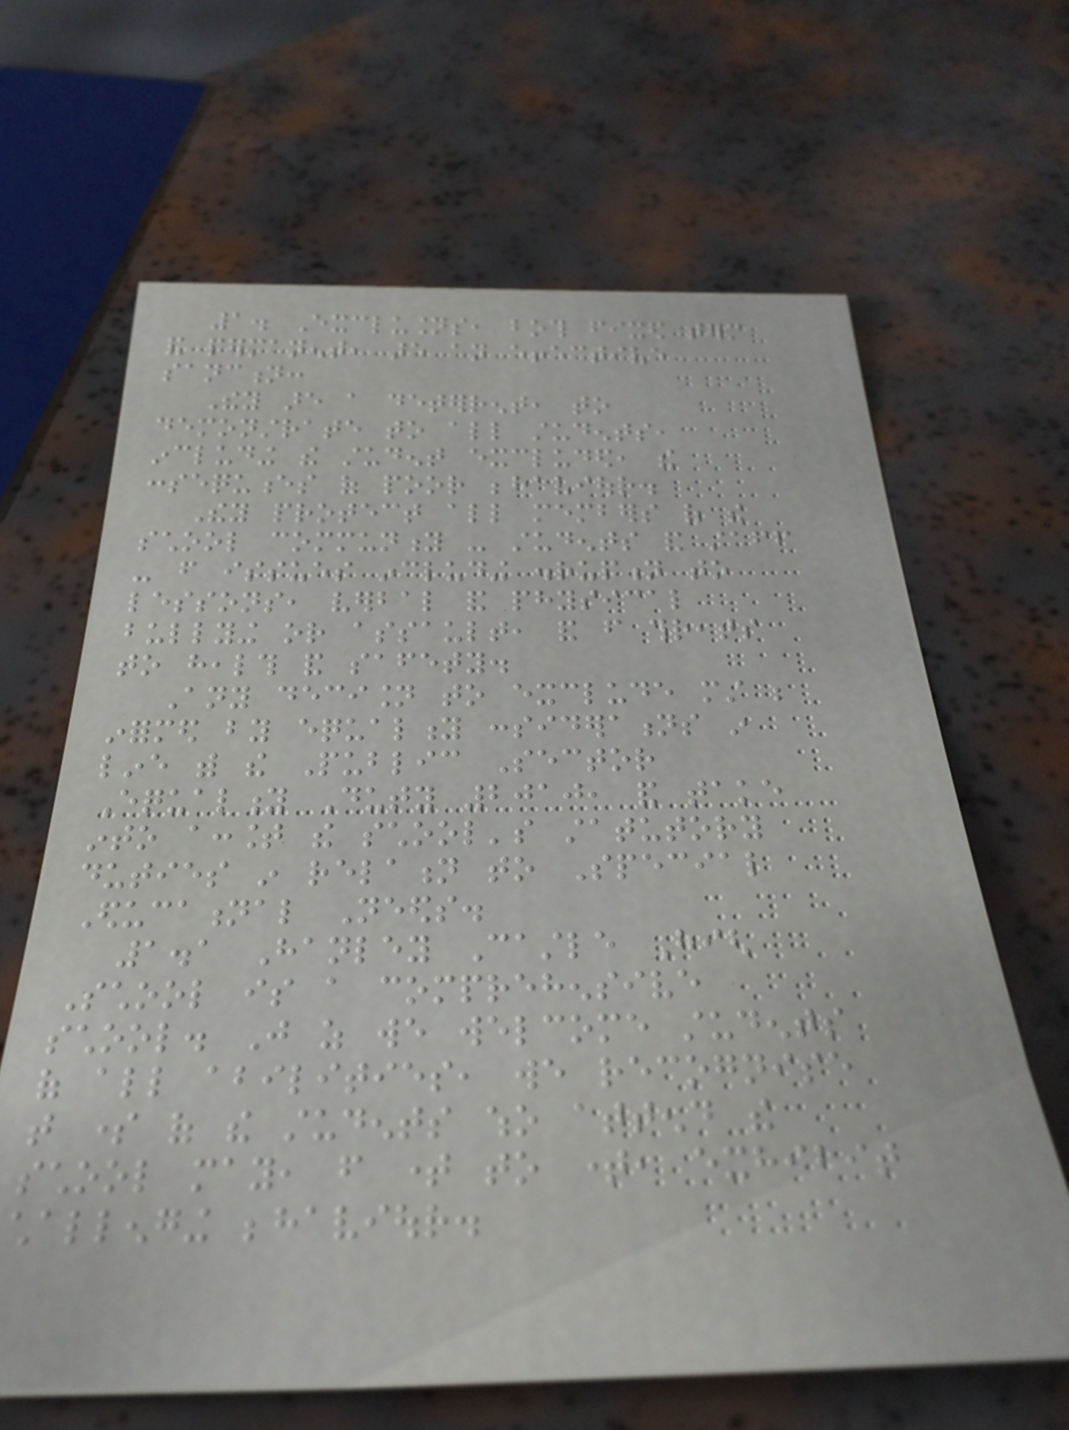1. Exclusions, both fixed term
and permanent, are an effective
sanction:
They are a deterrent, to
demonstrate to all students,
including the student excluded, the
consequences of poor behaviour.
They protect all members of the
school community - students and staff
- from issues including disruption to
lessons, verbal and physical
bullying or assault, and from threats
to health and safety.
Any decision to exclude must be
informed by equality considerations in
line with the Public Sector
Equality Duty 2010, and take
into account the school's statutory
duties in relation to Special
Educational Needs.
1.1 Hanley Castle High
School is a comprehensive
school. Just as we welcome students
of all abilities, we recognise
that some of the students who attend the
school may, from time to time, exhibit
challenging behaviour.
